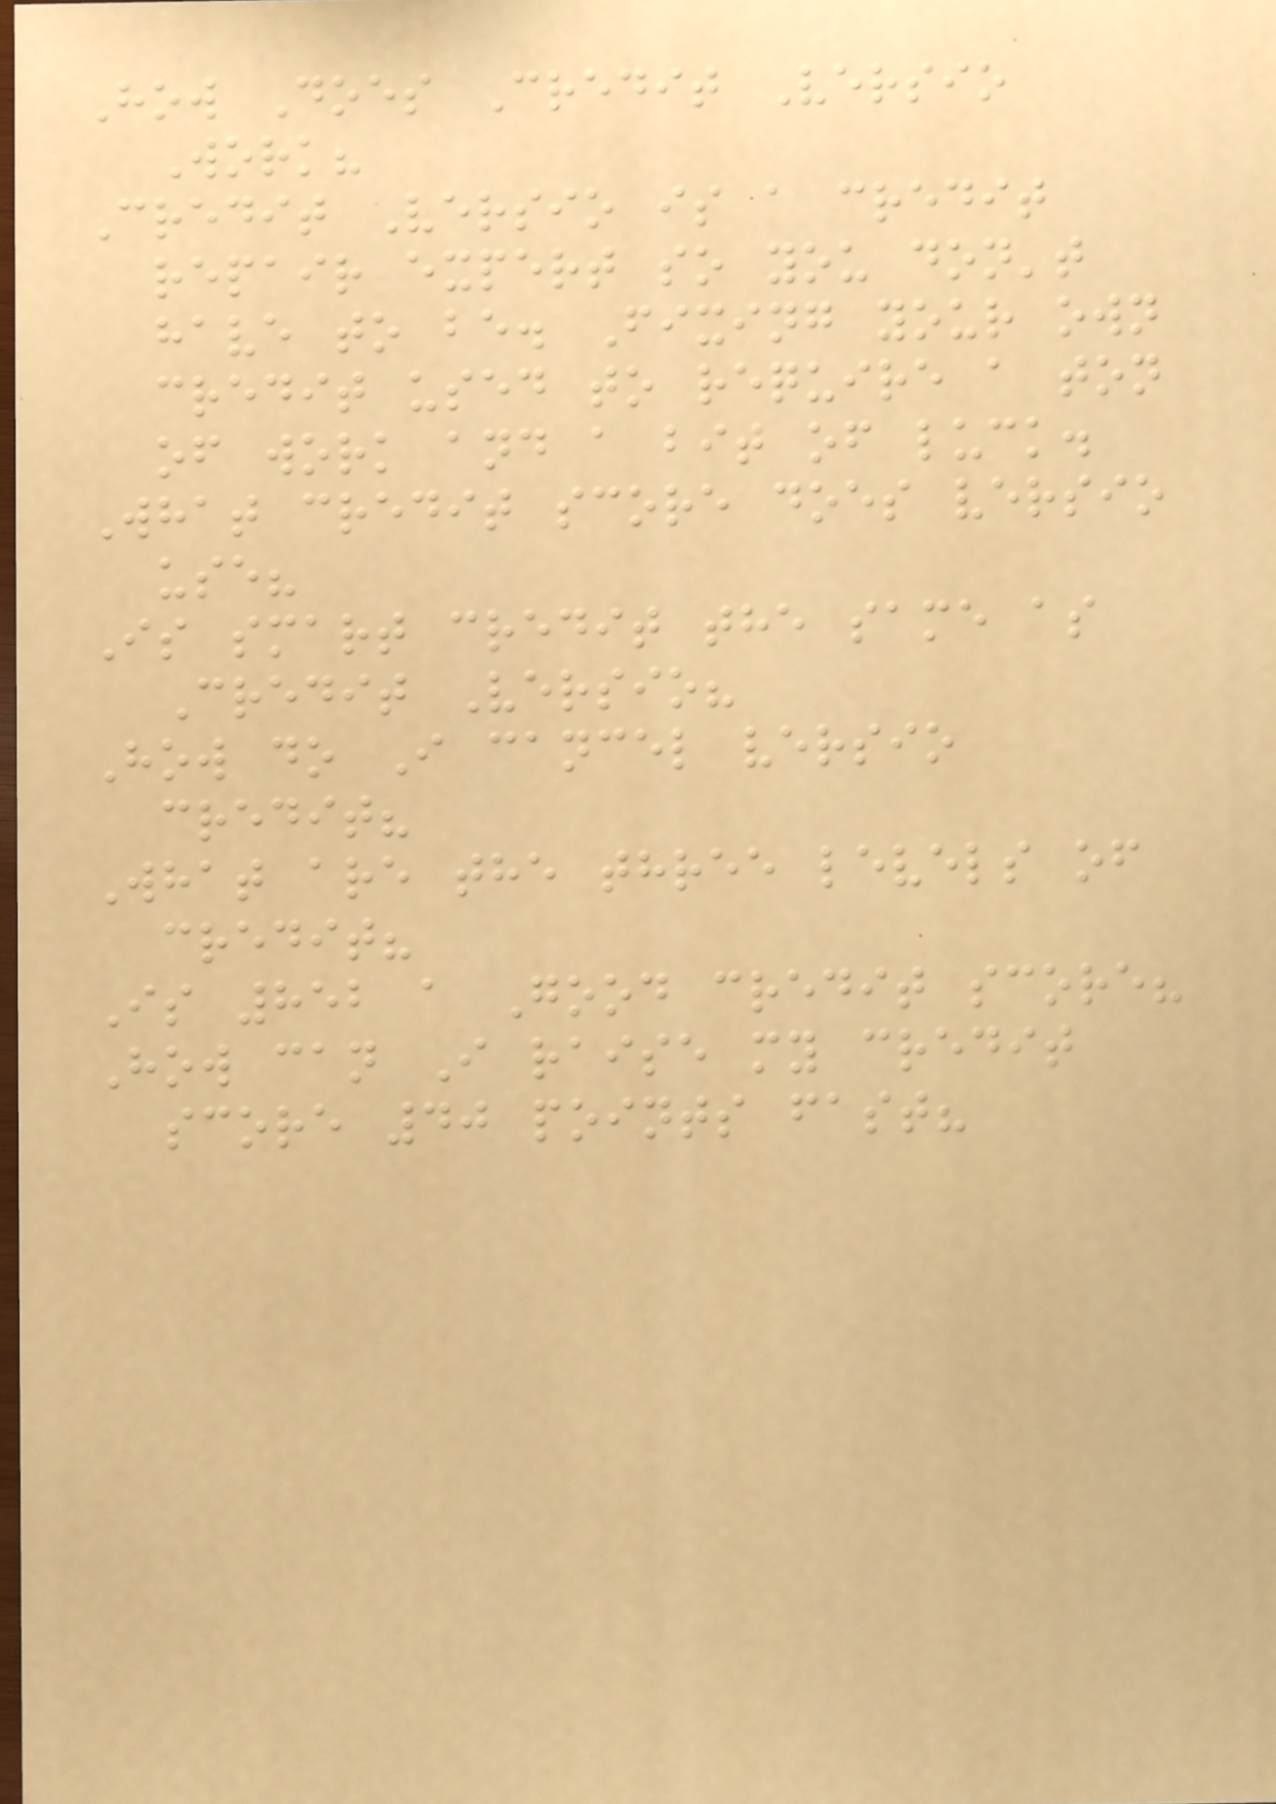How Does Credit Versio
Work?
Credit Versio is a credit
repair expert so you don't
have to be. Fixing your own
credit used to require a ton
of work and a bit of luck.
What credit score does versio
use?
Is smart credit the same as
Credit Versio?
How do I cancel versio
credit?
What are the three levels of
credit?
Is 852 a Good credit score?
How can I raise my credit
score 40 points fast?
